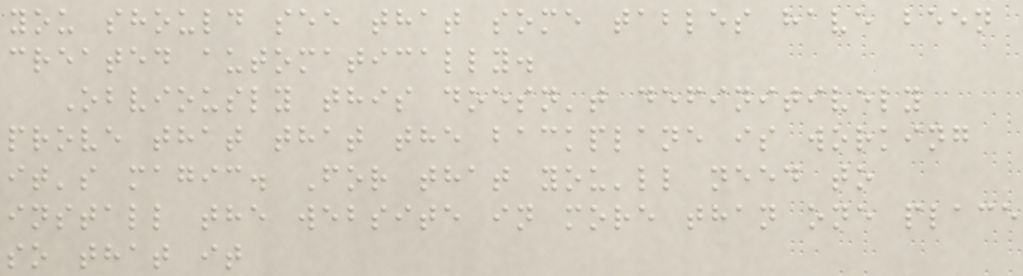you should see that some tables have been
created automatically.
Obviously this doesn't definitively
prove that that the backplane is working
it's magic. For that you'll need to
install the website in more than one place
so that it
